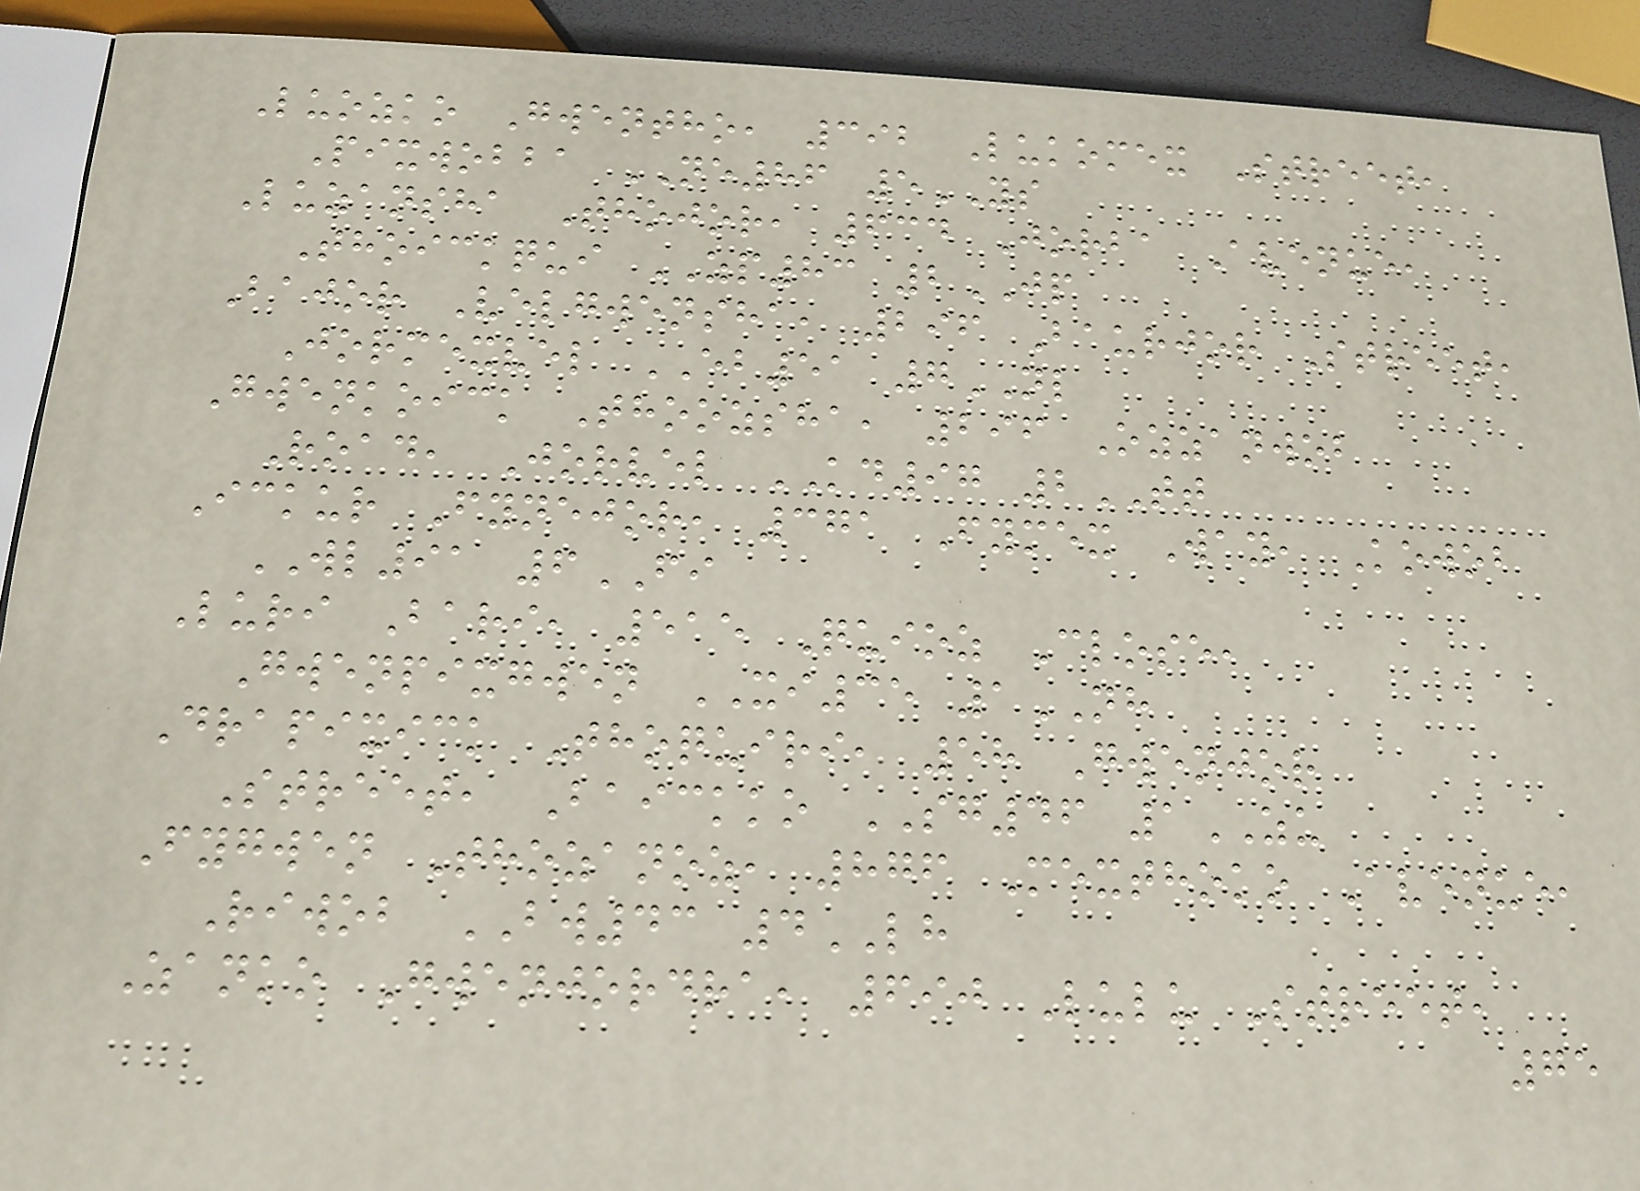Luozko Gwentho, 392 Lukomex Street,
Pixwobba NE86 5YS
Luzansha Thojor, 634 Jorba Avenue,
Thoickqui ZP83 2JP
Bajor Velgwensha, 296 Baurjor Street,
Jormexvel EB51 7NL
Gwenkoick Thoozsha, 296 Ozzanwob
Road, Jorvel KD97 2TT
Ickur Fynejor, 371 Fymex Way, Kowob
WL91 6FI
Luri Bari, 515 Quioz Close,
Gwenpixgwen XI35 1NH
Drapixick Thoquiri, 58 Gwenjor
Street, Baickko SG46 1ZU
Fygwen Thozanoz, 876 Mexthoko Avenue,
Riwob BW43 4LH
Zanko Gwenjordra, 690 Lulu Street,
75
